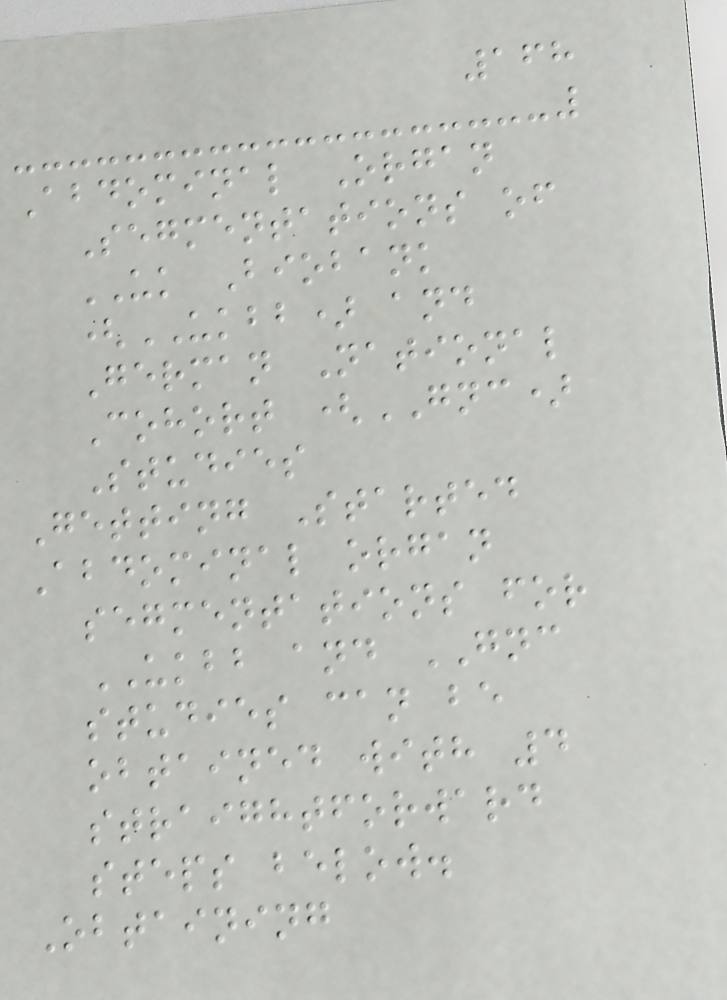168
Abdominal Organ
Segmentations of
UK Biobank
(UKBB) and
German National
Cohort (GNC)
Studies
Getting Started
Abdominal organ
segmentations for
UKBB and GNC
studies can be
obtained with 4
straightforward
steps below.
Obtaining
